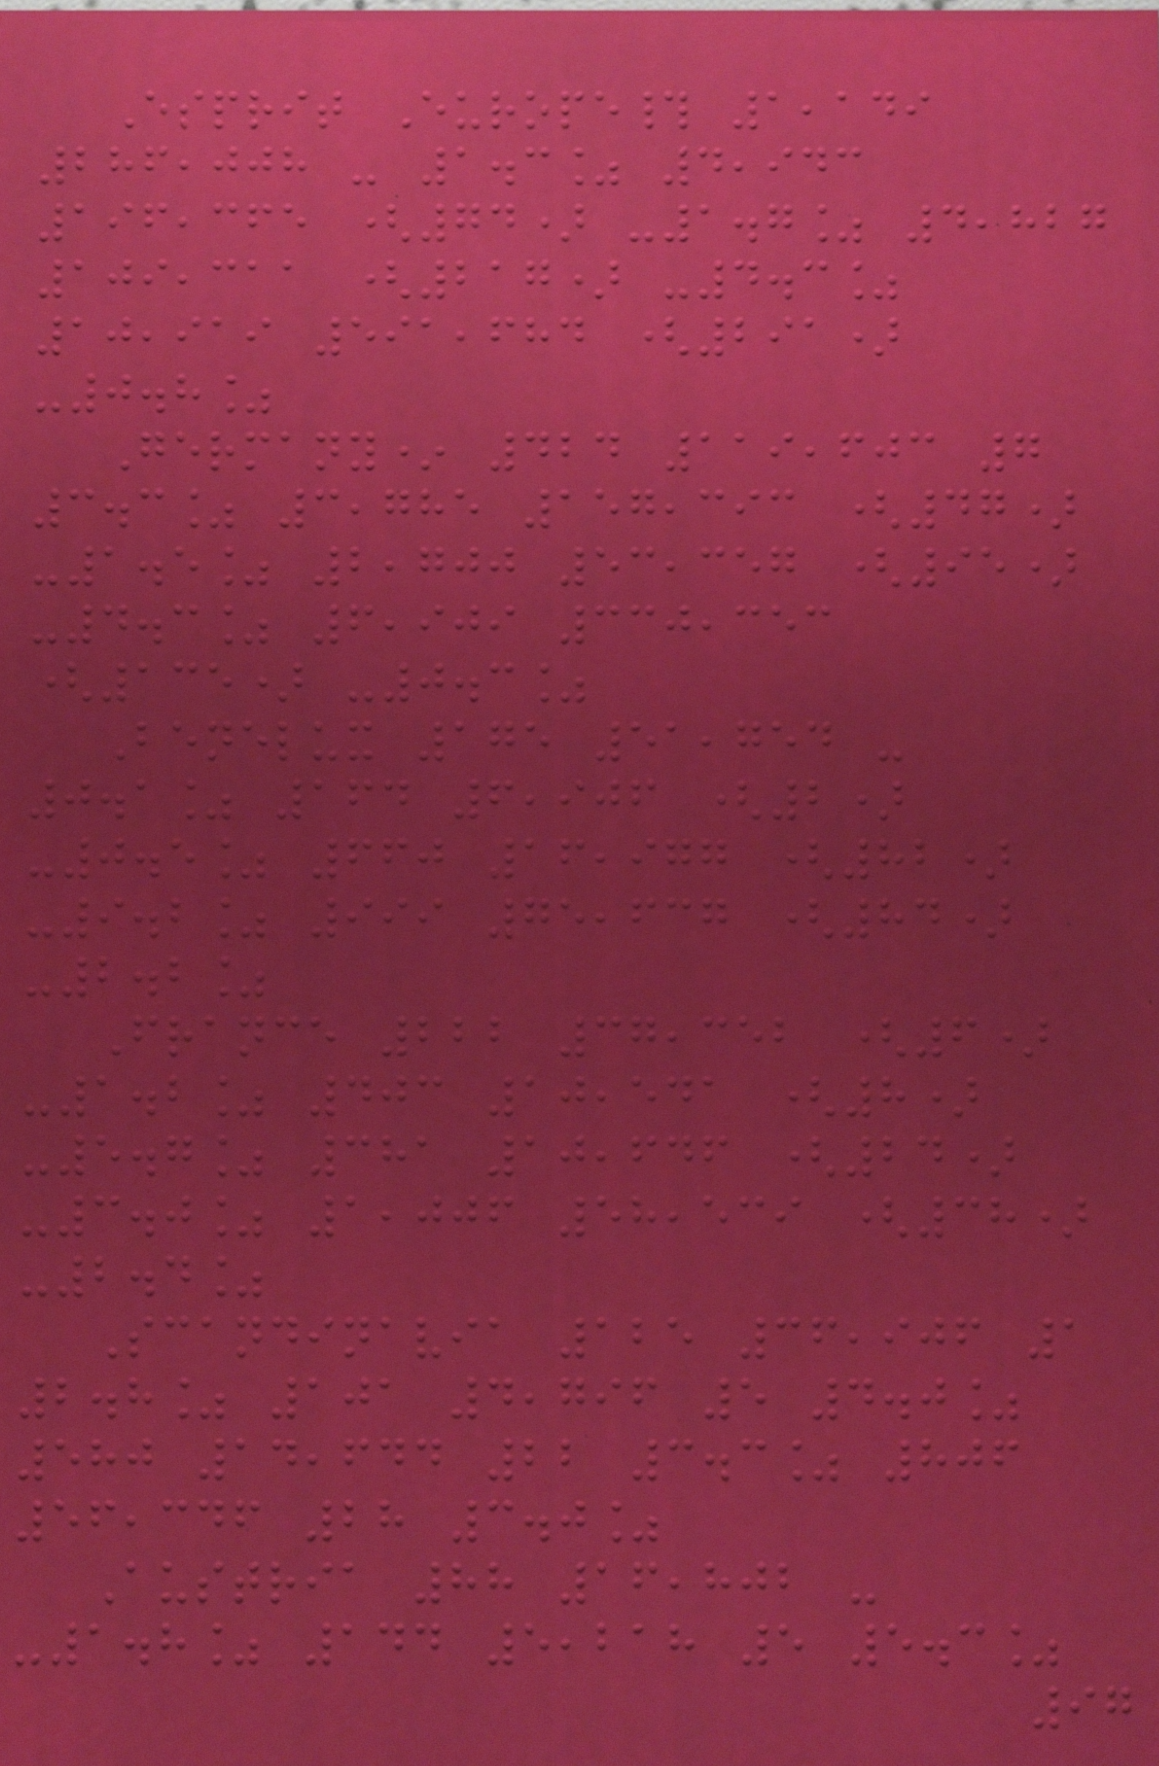Esprit Europe# 1,149
286,008 - 1.3% 4,943
196,365 (74) -1.7% 4,827
109,311 (217) -4.3%
10,919 591,684 (291)
-0.8%
Germany* 424 119,603 7
3.3% 3,785 157,393 (47)
-1.5% 2,700 53,357 (95)
-4.3% 6,909 330,353
(135) -0.3%
Benelux 175 51,754 -
0.1% 164 6,906 (2)
-0.5% 660 16,977 (82)
-9.2% 999 75,637 (84)
-2.2%
France 222 37,352 (6)
-1.2% 403 10,541 (8)
-5.7% 381 10,646 (24)
-3.0% 1,006 58,539 (38)
-2.4%
Scandinavia 125 36,906 1
2.8% 101 4,796 5 4.0%
580 14,644 22 3.3% 806
56,346 28 3.0%
Austria 88 16,802 -
-1.8% 144 5,218 5 5.3%
97
